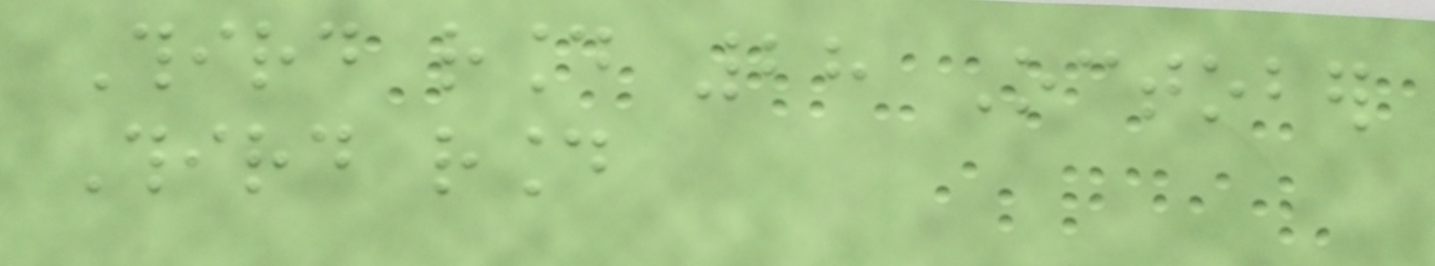Third round 28 October
Third round
